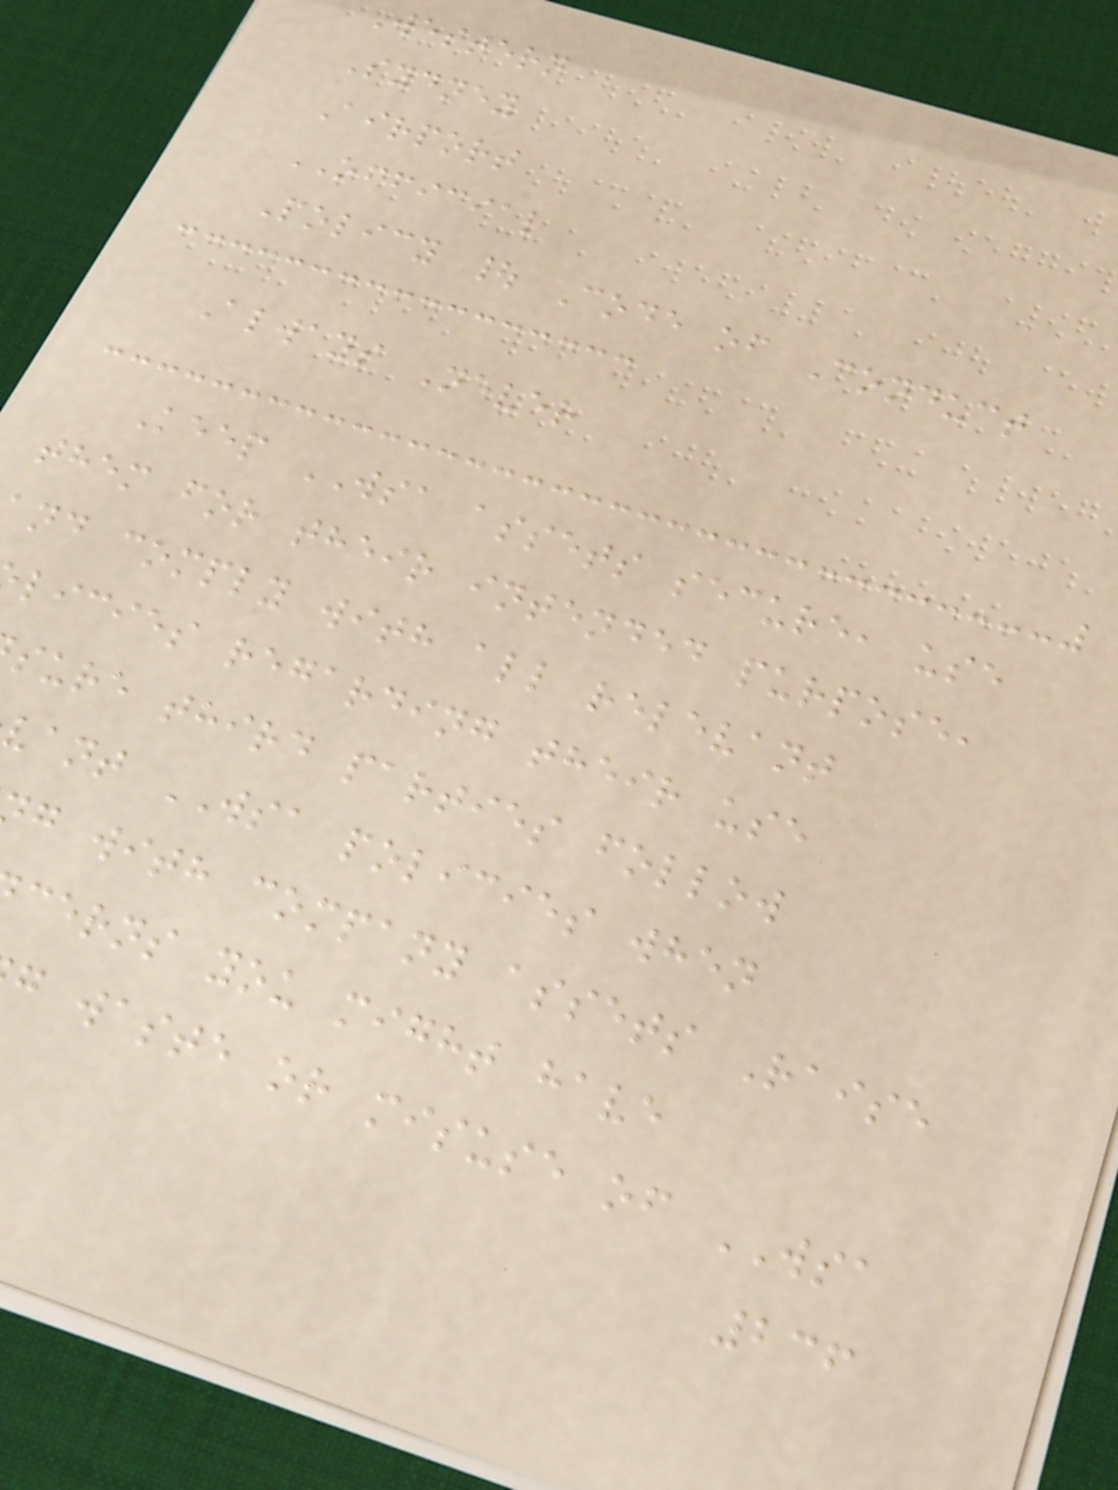Western
Sydney
Airport
OFFICIAL
Policy | Code of Conduct
Always Never
Keep WSA assets secure, use
them for their intended purpose,
nd comply with all relevant
licies regarding their use
sure third parties follow
vant WSA policies when
g with company assets Raise
cerns you might have
g waste or misuse of WSA
236
